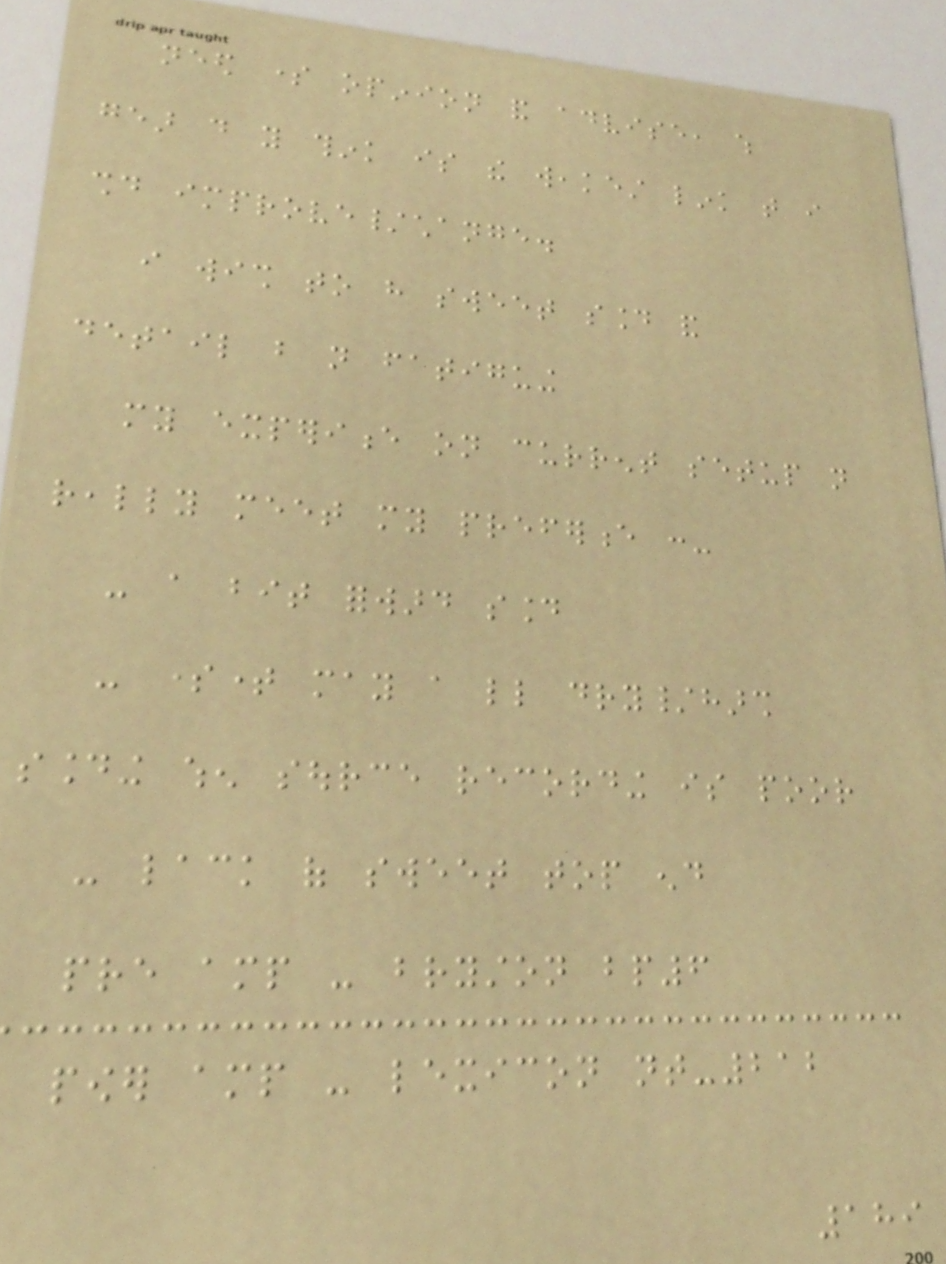need some opinion and advise, which
gear do you think is the weakest link that i
should improve/change.
i wish to have sweet sound and
detail but not fatiguing
my experience on current setup not
really meet my preference :-
- a bit forward sound
- sometime may a little dry/harsh
sounding when source recording is poor
- lack of sweet top end
pre amp - bryston bp6
power amp - lexicon nt-212
189
